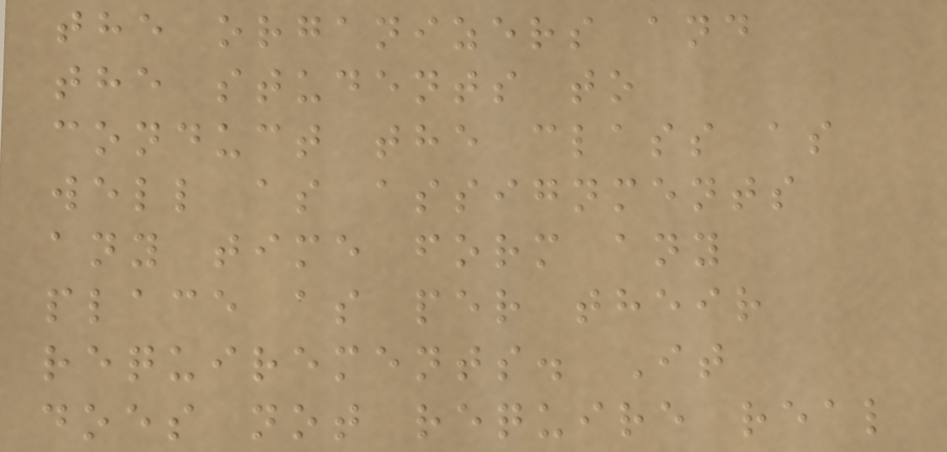the organizers and
the students to
conduct the class as
well as assignments
any time form any
place as per their
requirements. It
does not require real
